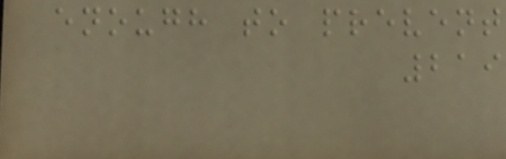enough to prevent
219
